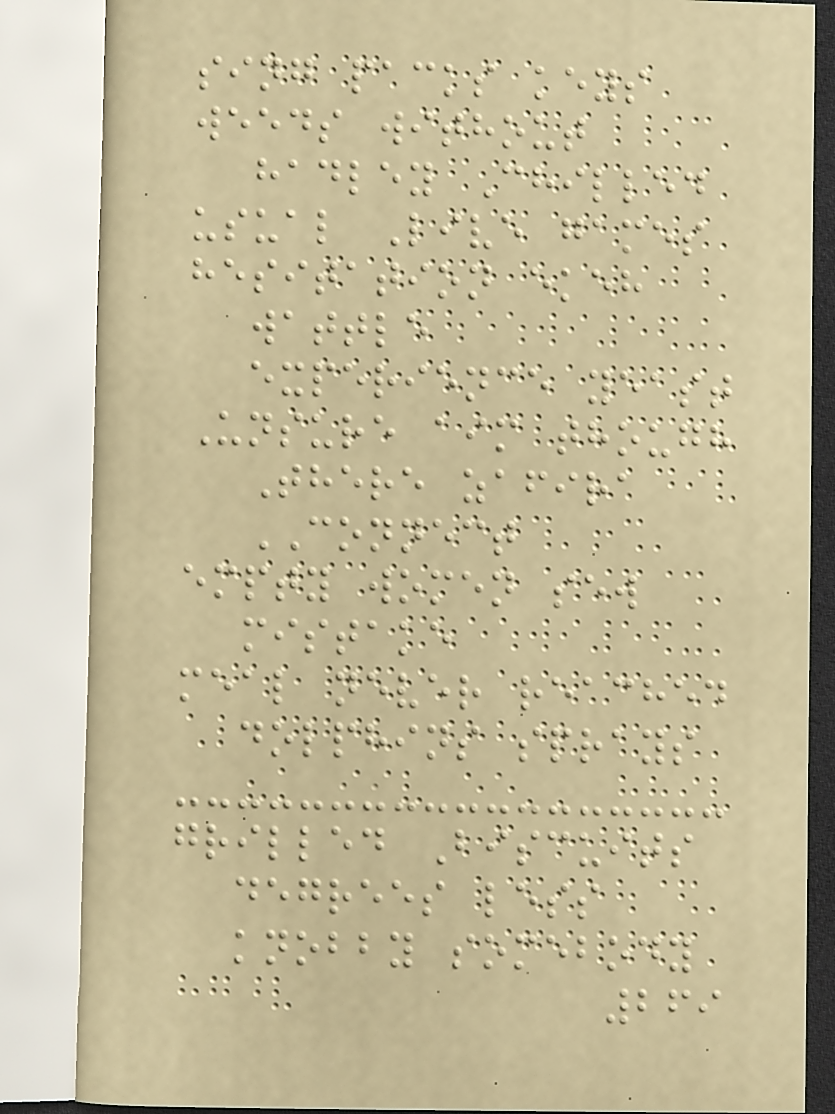sing packs keys
weeds without
hadley Chilled
usual Live games
hesitation ekeh
wattle
experience yeast
Unsure aim though
There zafira
CONNECT
empty women sew
mistake
meal never reached
dolphins sprays
grilled Biscuits
degrees less
knobby somebody
269
